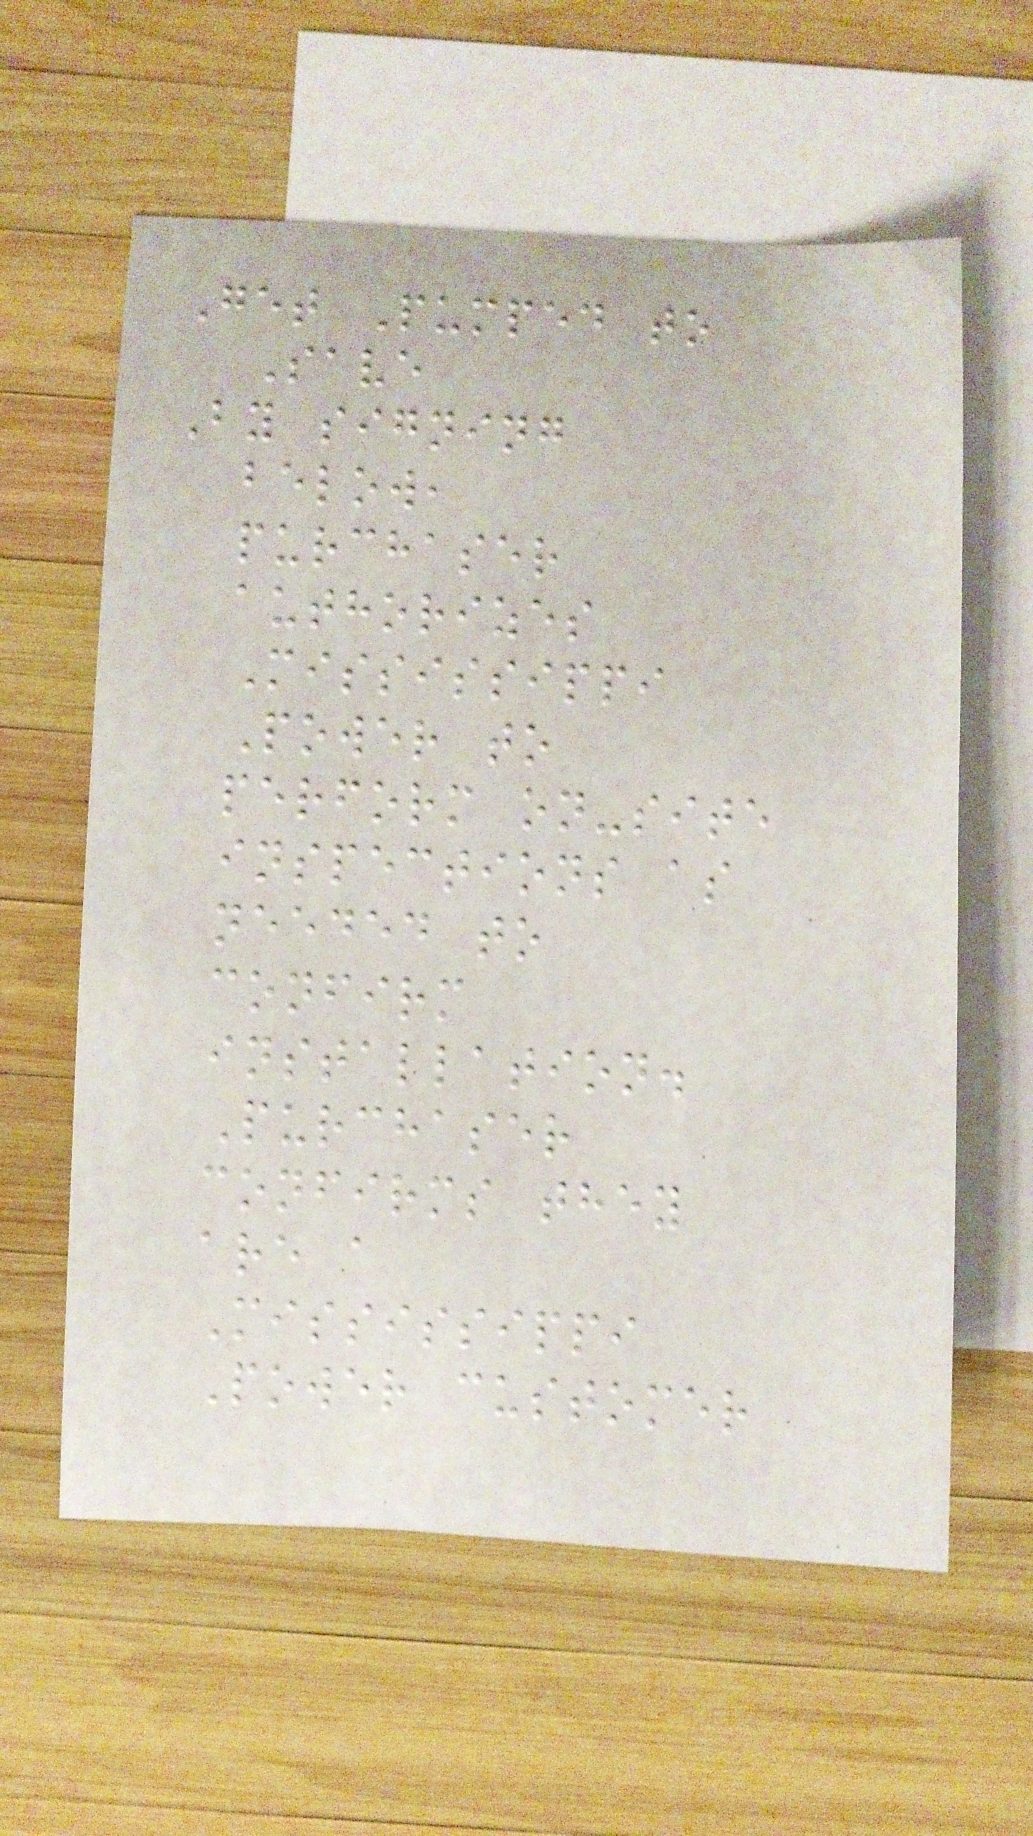Get Pumped to
Save
By signing
below,
purchaser
authorizes
Mississippi
Power to
perform on-site
inspections as
needed to
confirm
installation.
Purchaser
confirms they
are a
Mississippi
Power customer
